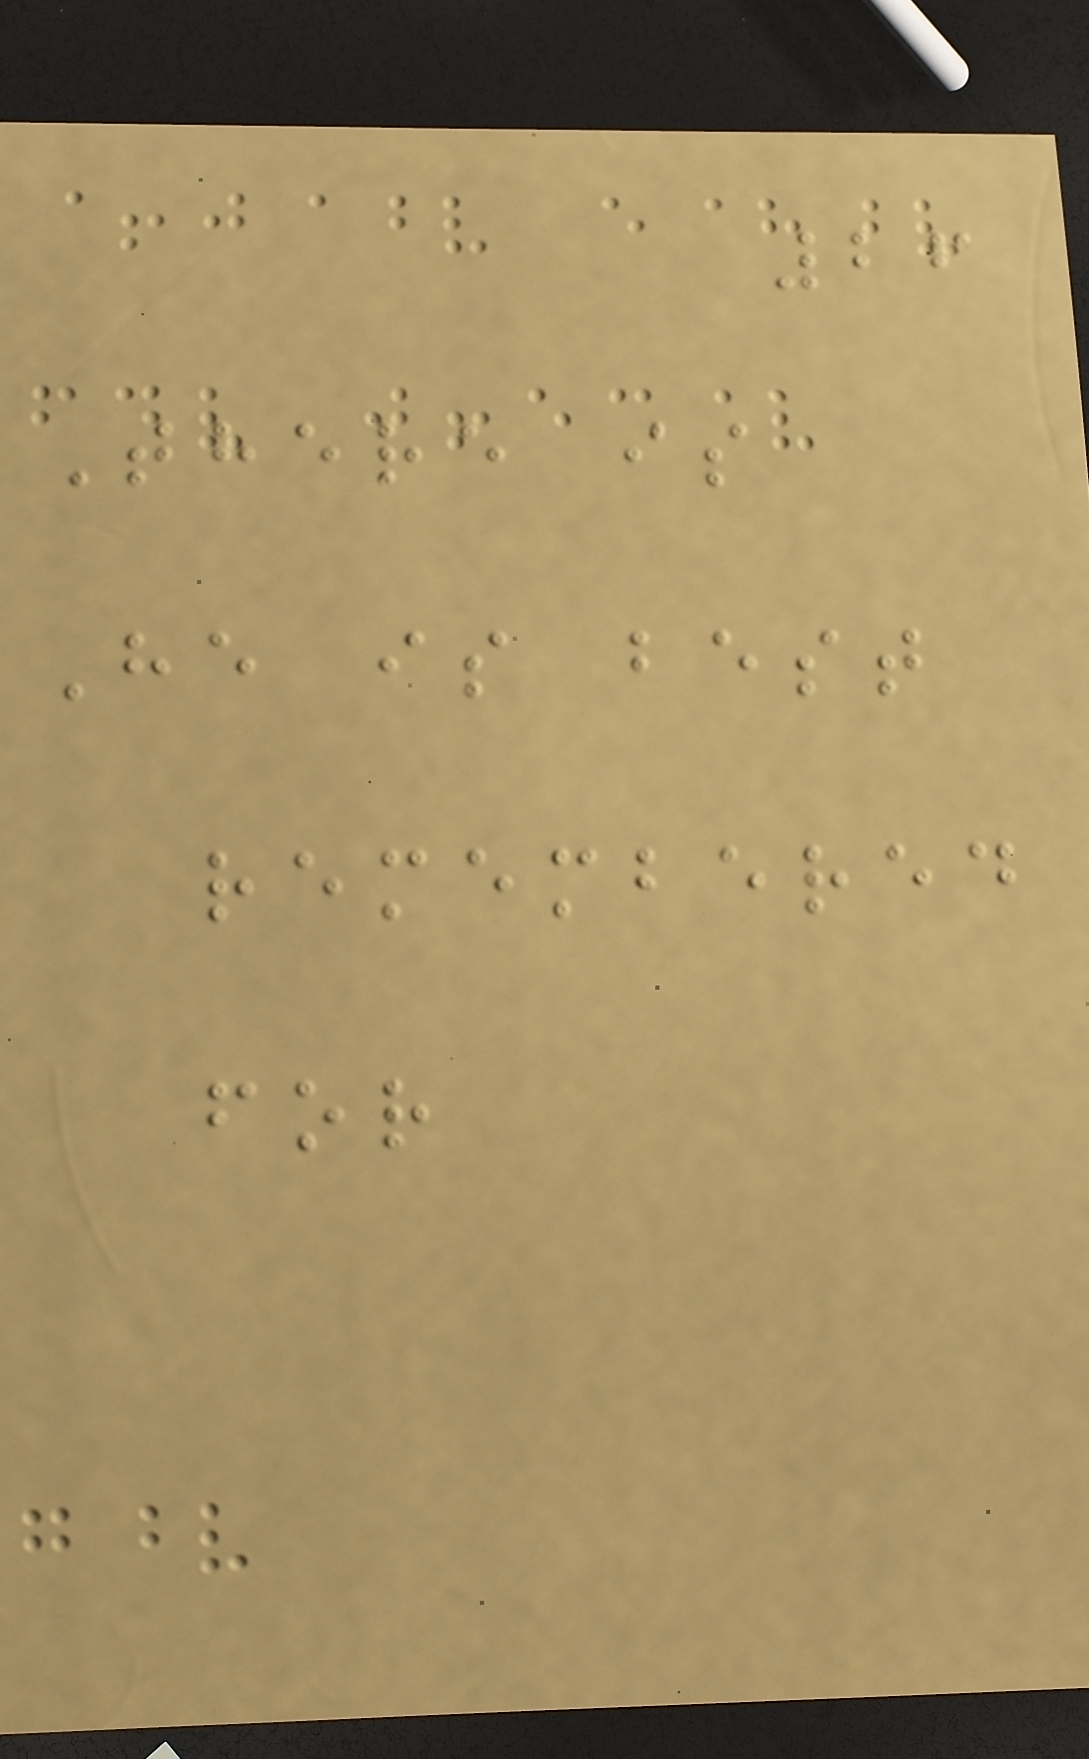26
There is
He is best
remembered
for
